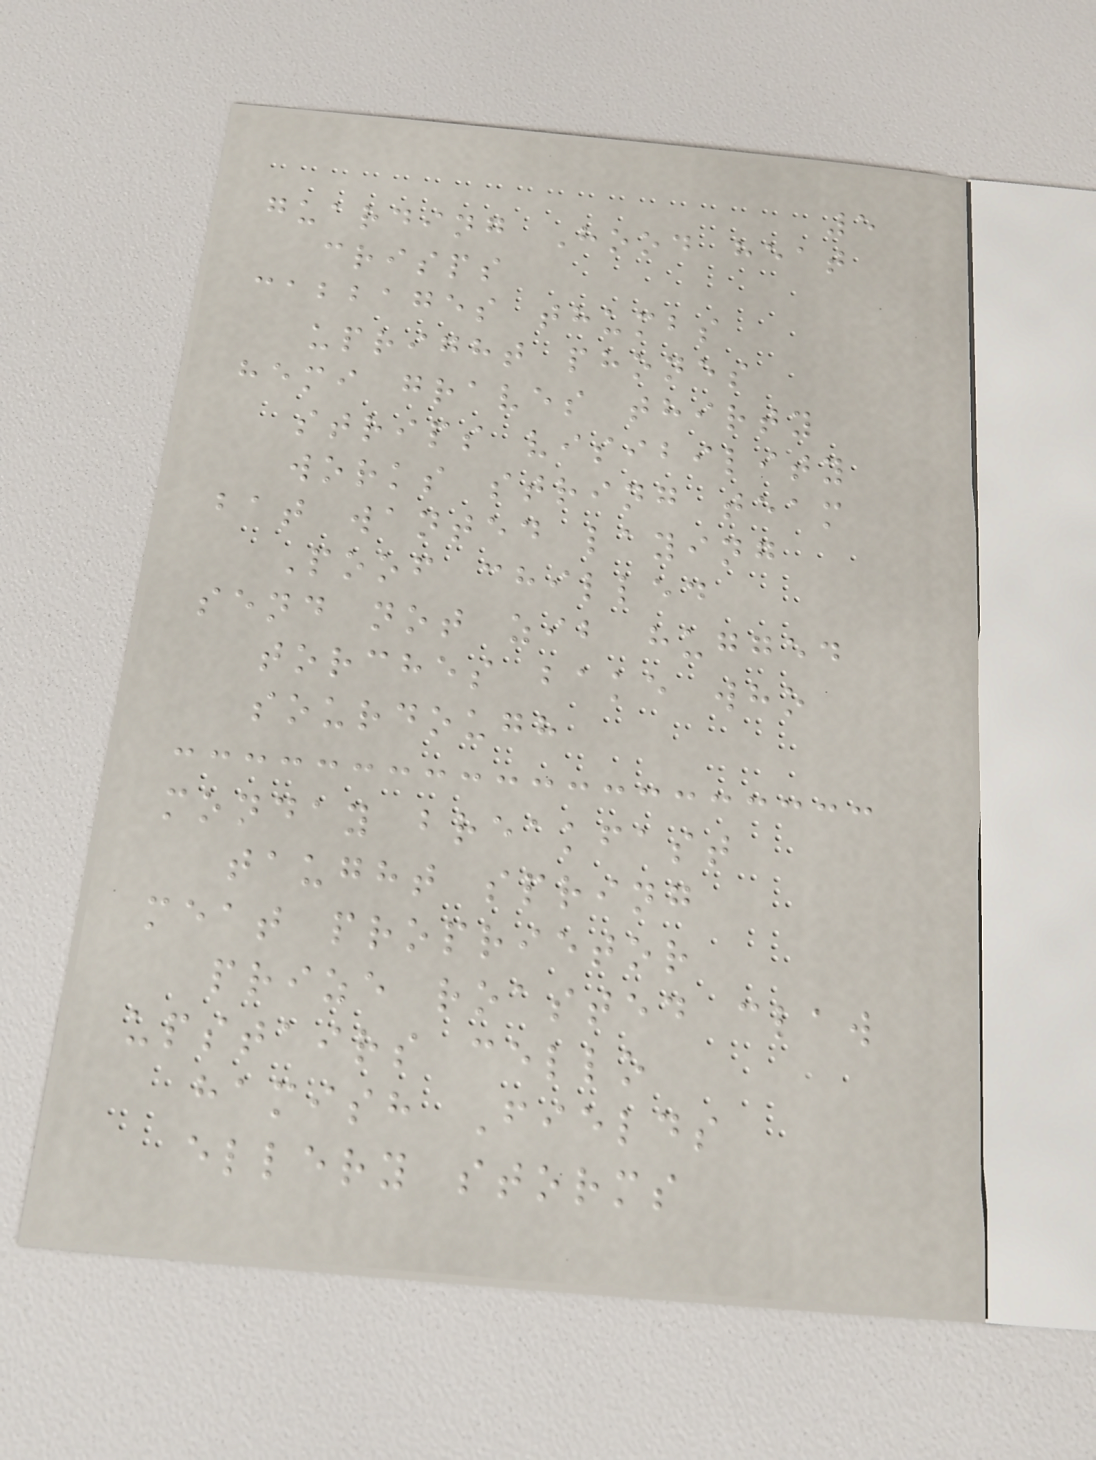5
guarding Hood heat
crisps
cabbages thumbs
upright phones
hemi graves thirty
strips visibility
works string team
bat wanted laying
Poof chilled
send not zib hugged
torches bake who
sourdough
monday breakfast
taught spring
meat proprietor
prize roasted claw
upstairs cello
hamish Fields
ellery storms
